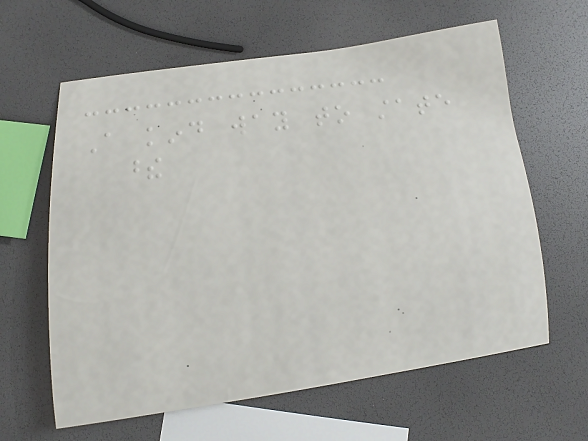A kind way to state
these
